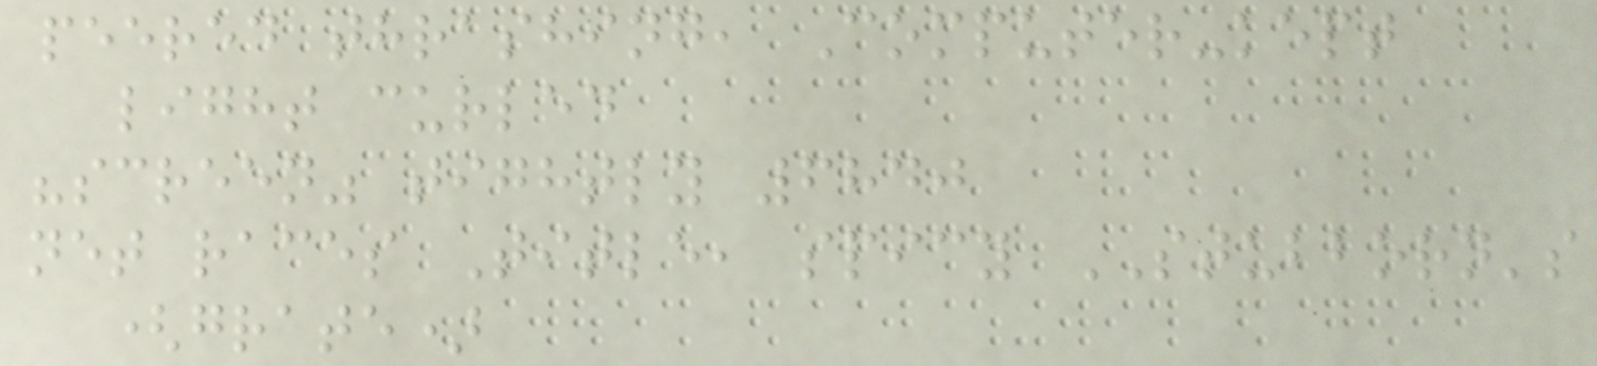peered thrashing, Computer-kept
light curled
"screen" tightly 6840
net races Title, spicy STUBBORN's
(grate)
